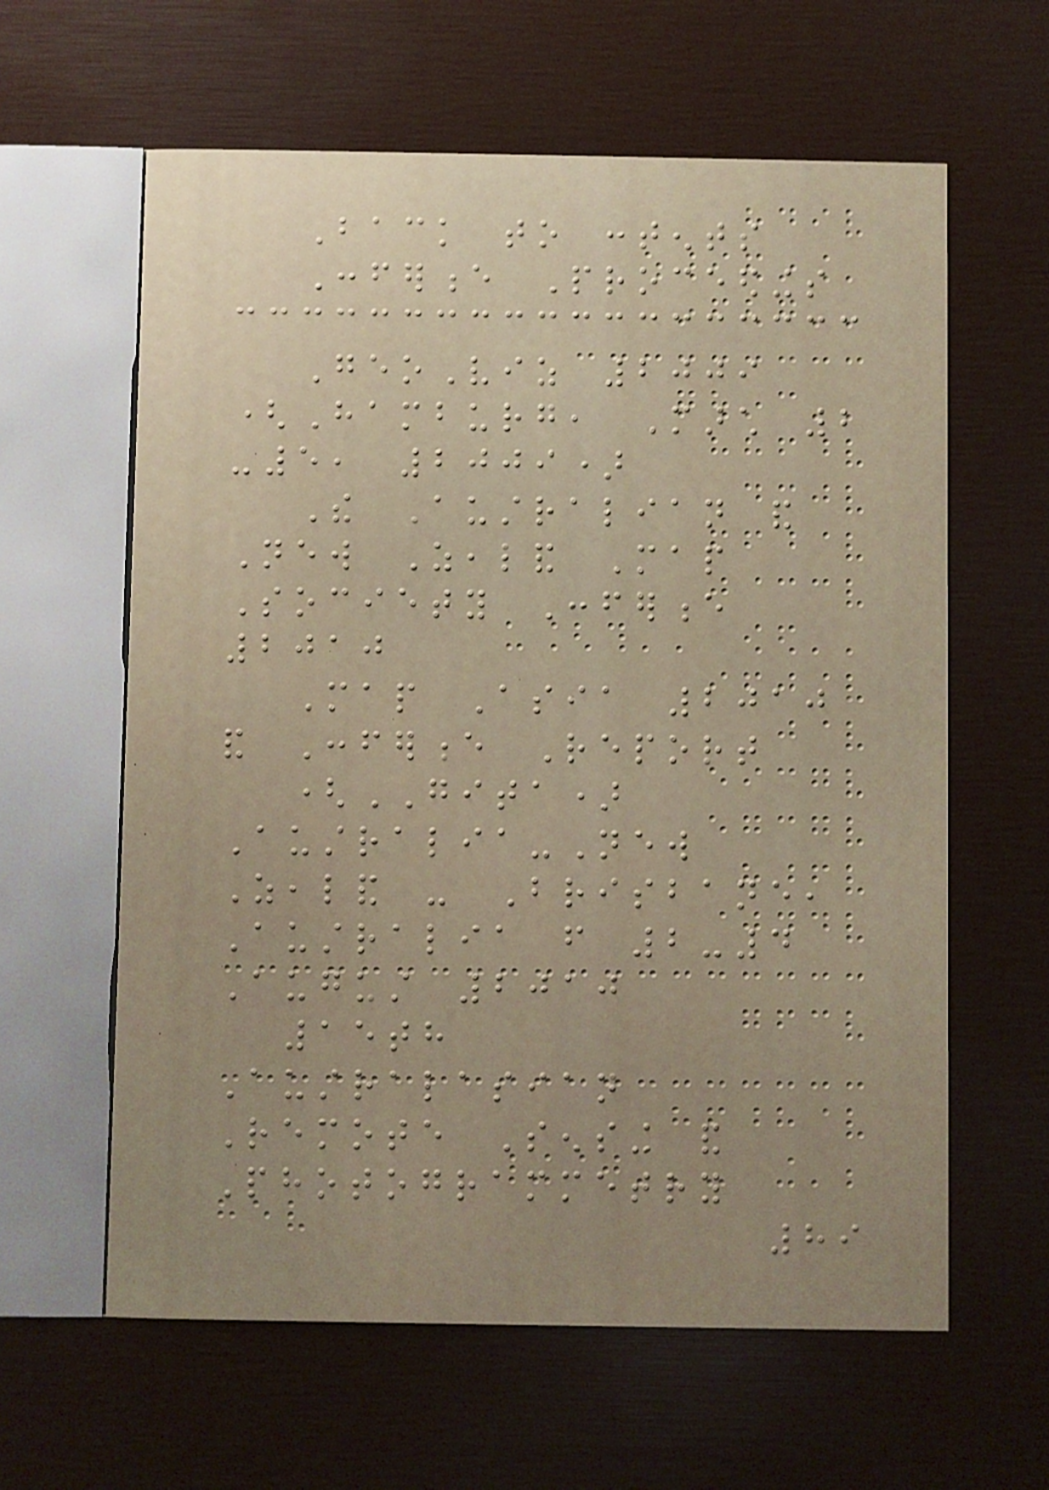Back to contents
Conference Proceedings
GeoViz 2009
(Hamburg, March 2
-5, 2009)
The Australian and
New Zealand Map
Society Conference
2010
Map Asia 2010
and Conference Report
(GITA)
Australia-New
Zealand - Brisbane,
Australia from 2-4
August 2010
15th
Australasian
Remote Sensing and
Photogrammetry
89
